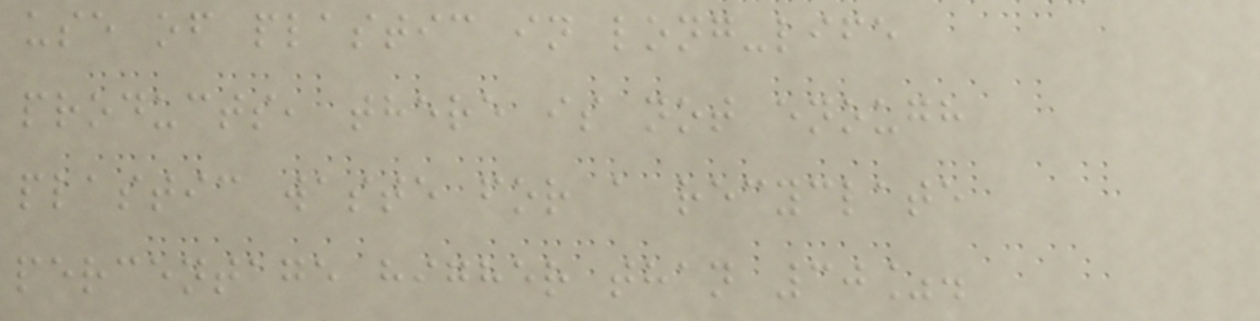use of plastic in long-life
products, there is not enough
plastic waste for a recyclate
percentage higher than 30%.
